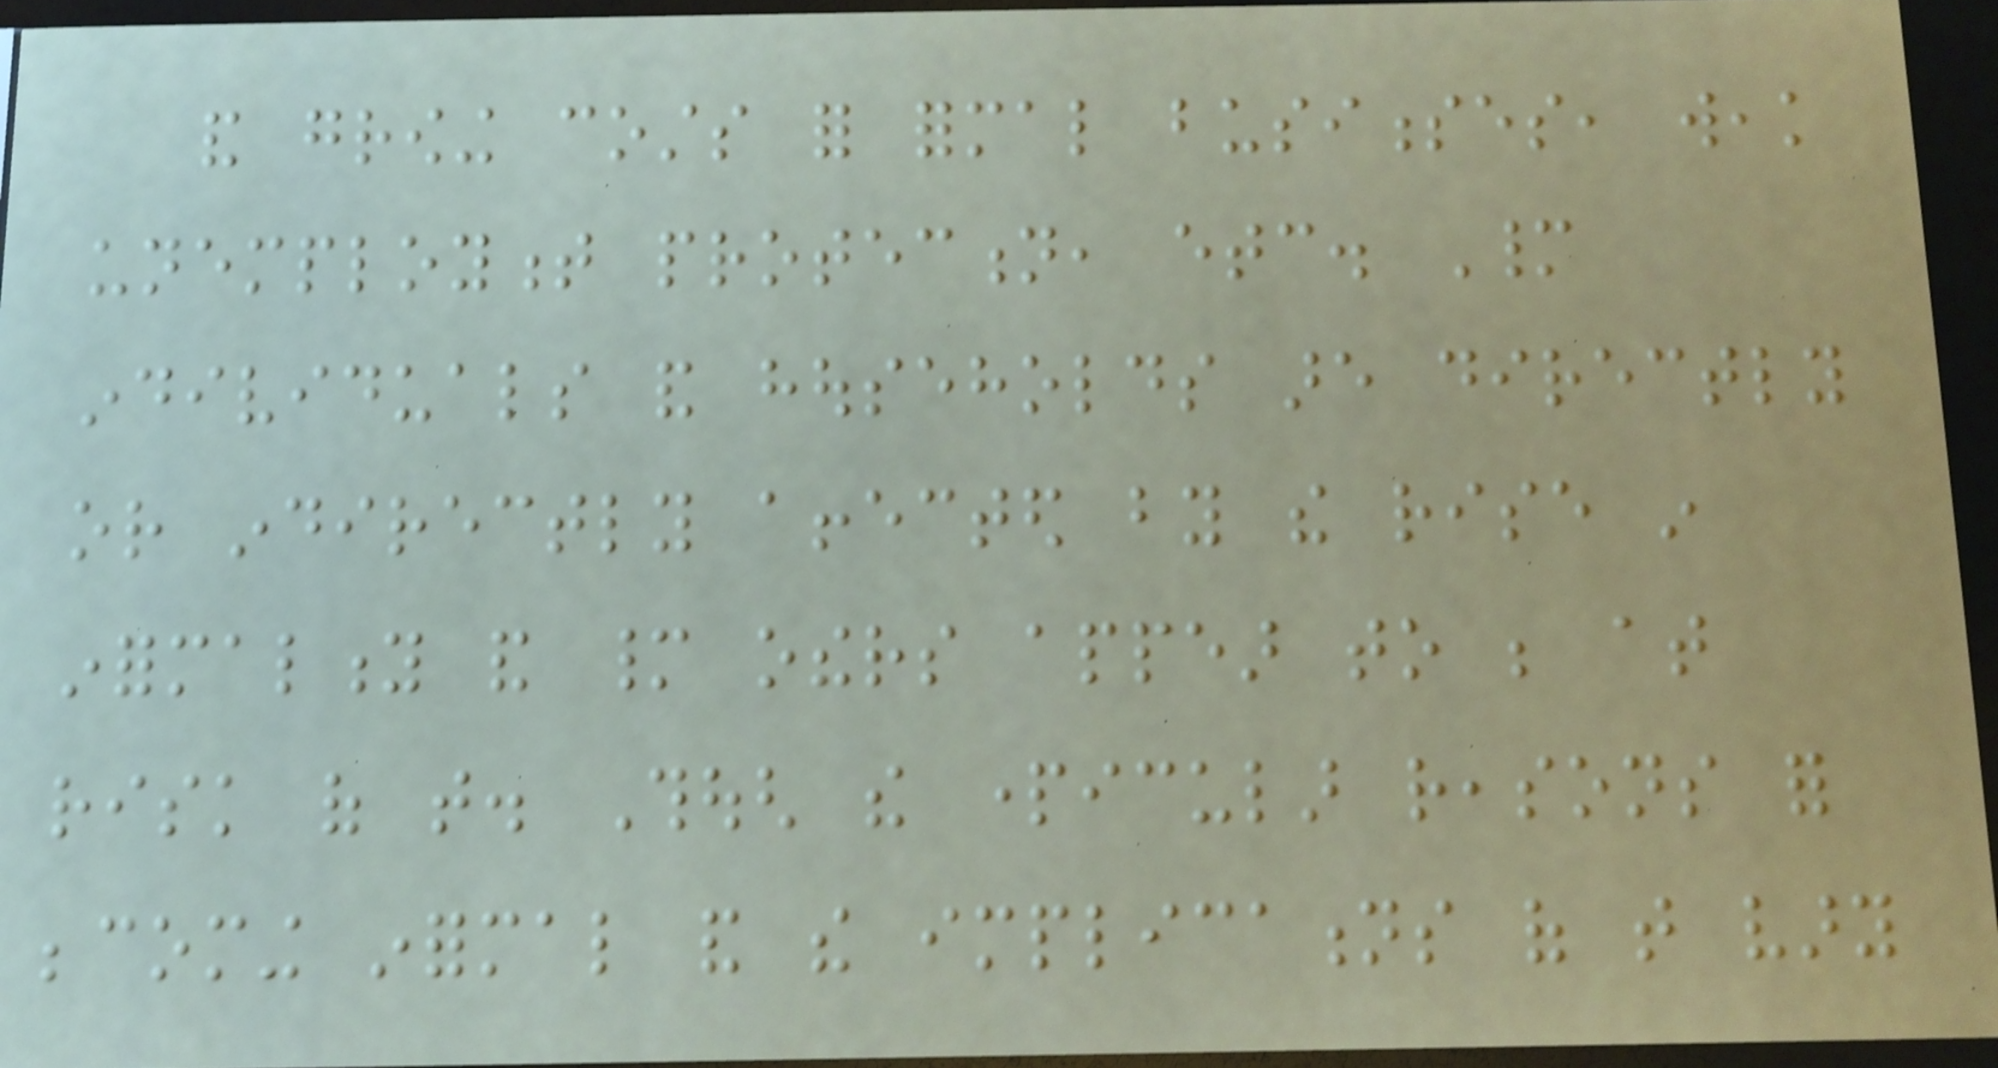and growing costs for formal businesses, weak
unemployment protection, etc. Many
individuals and households are directly
or indirectly affected by the rise in
informality and many others appear to be at
risk of that. Though the particular reasons for
becoming informal and the implications of that vary
